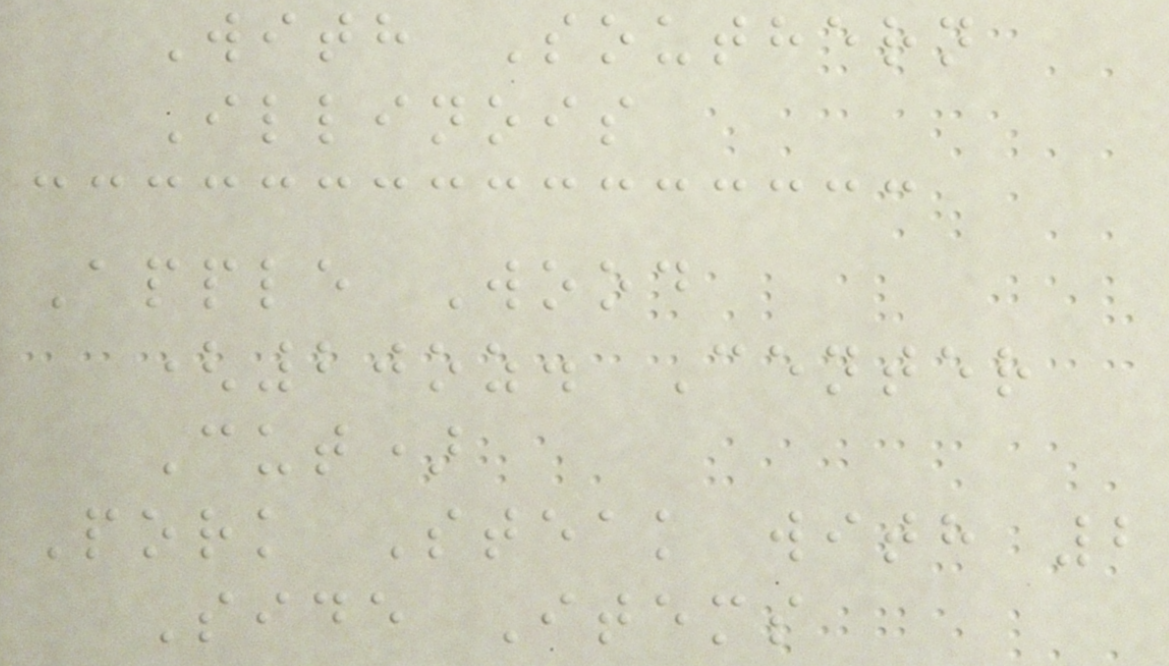With Southern
Illinois
Apple Wood
(20oz. Center
Cut)
Pork Steak with 2
Side Items
